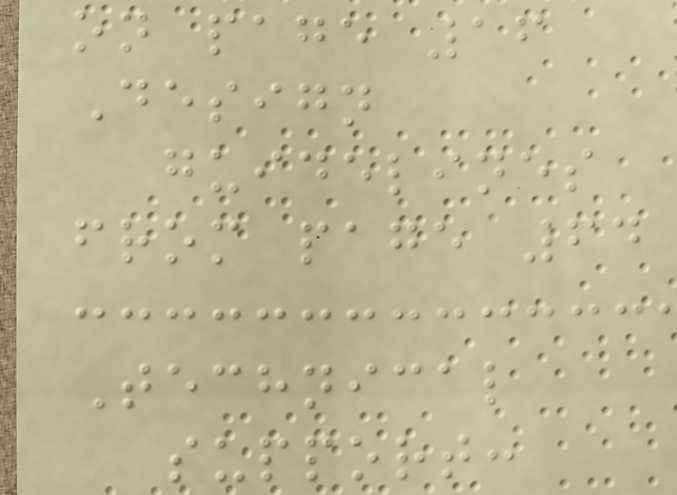on page 16
Design
guidelines
from page 64
Technical
support:
